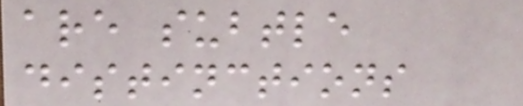are subtle
distinctions
